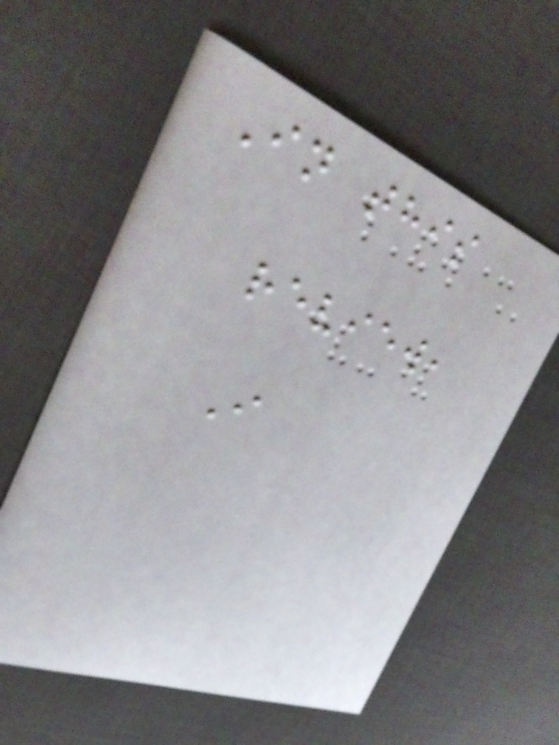In this
review,
I
